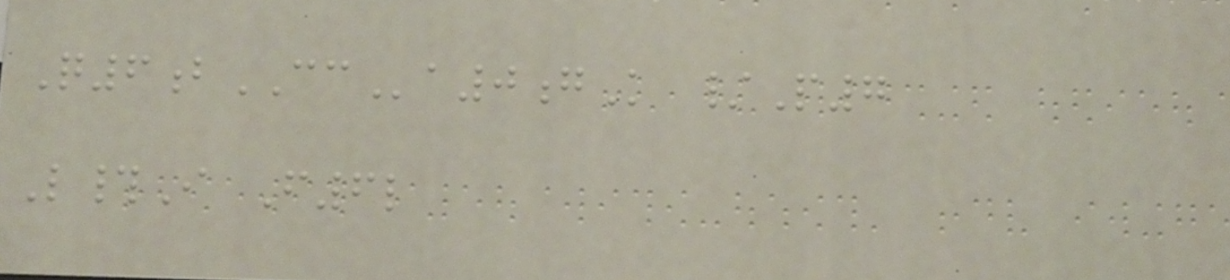Q6bCCa0gK /P7
L#I F6l
